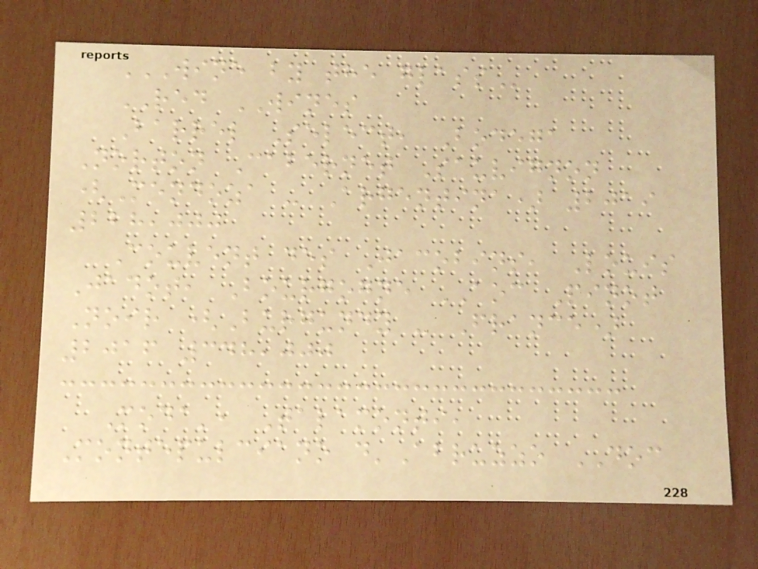WINE BY THE GLASS
RED WINES
Barrel Select, Bodega
Norton Cabernet Sauvignon
(Mendoza - Argentina) 2019
228,000
Couvent des Jacobins, Louis
Jadot, Bourgogne AOC Pinot
Noir (Burgundy - France)
2016 348,000
Moda', Talamonti,
Montepulciano d'Abruzzo DOC
